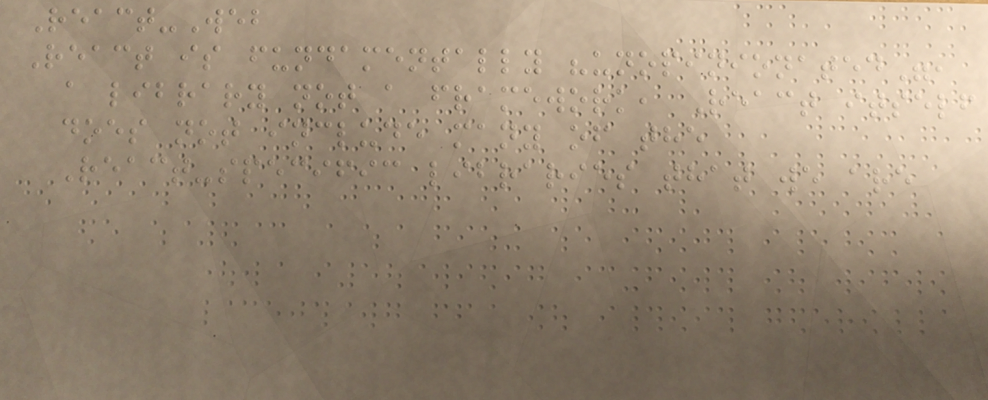React-Web
React is fundamentally "unopinionated",
a library not a framework, React itself
does not include many of the
React-specific libraries that we are
